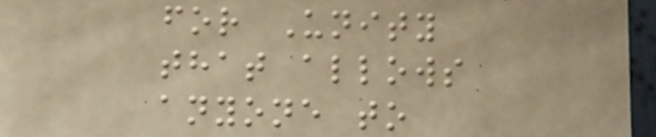for Unity
that allows
anyone to
